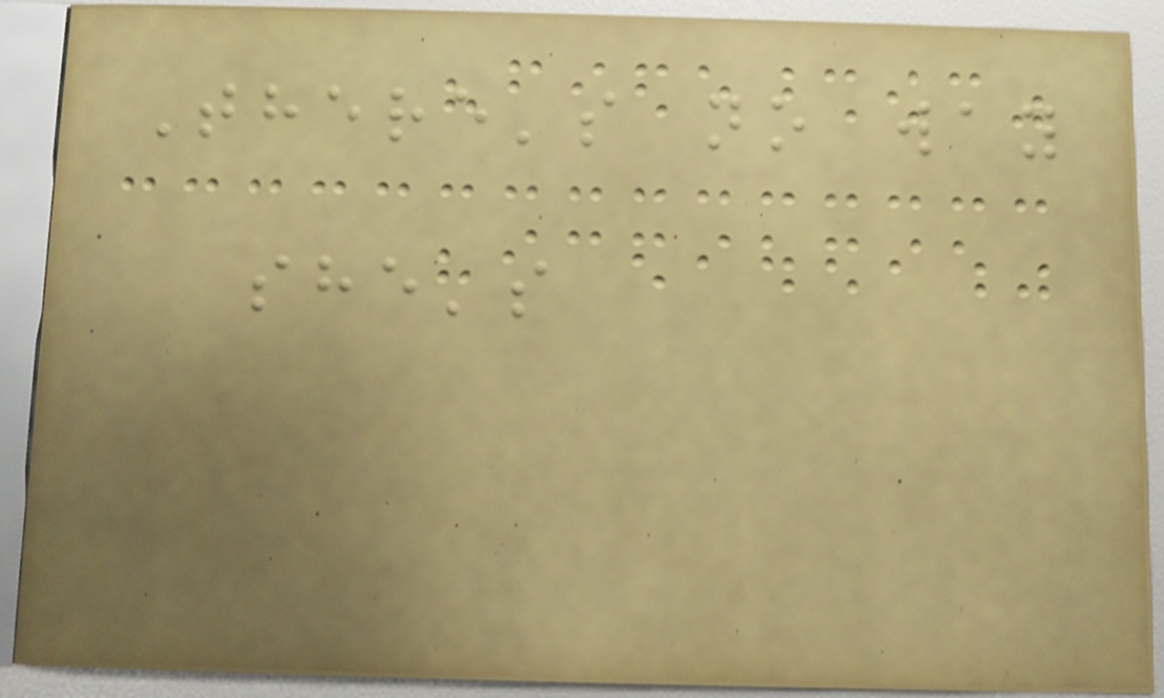There's no way
she's
